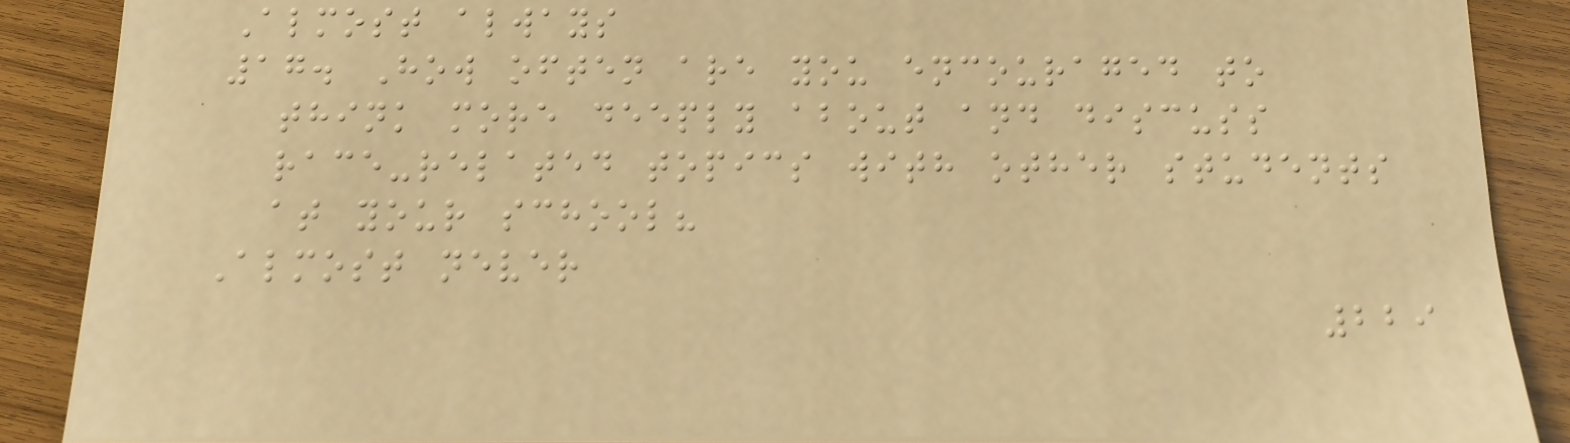Almost always
17. How often are you encouraged to
think more deeply about and discuss
race-related topics with other students
at your school?
Almost never
229
